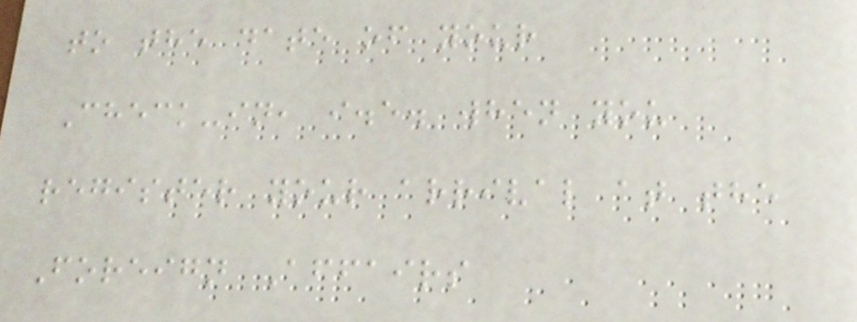to the date of your
Check-in, i.e. when you
register your arrival at the
Foreign Affairs
